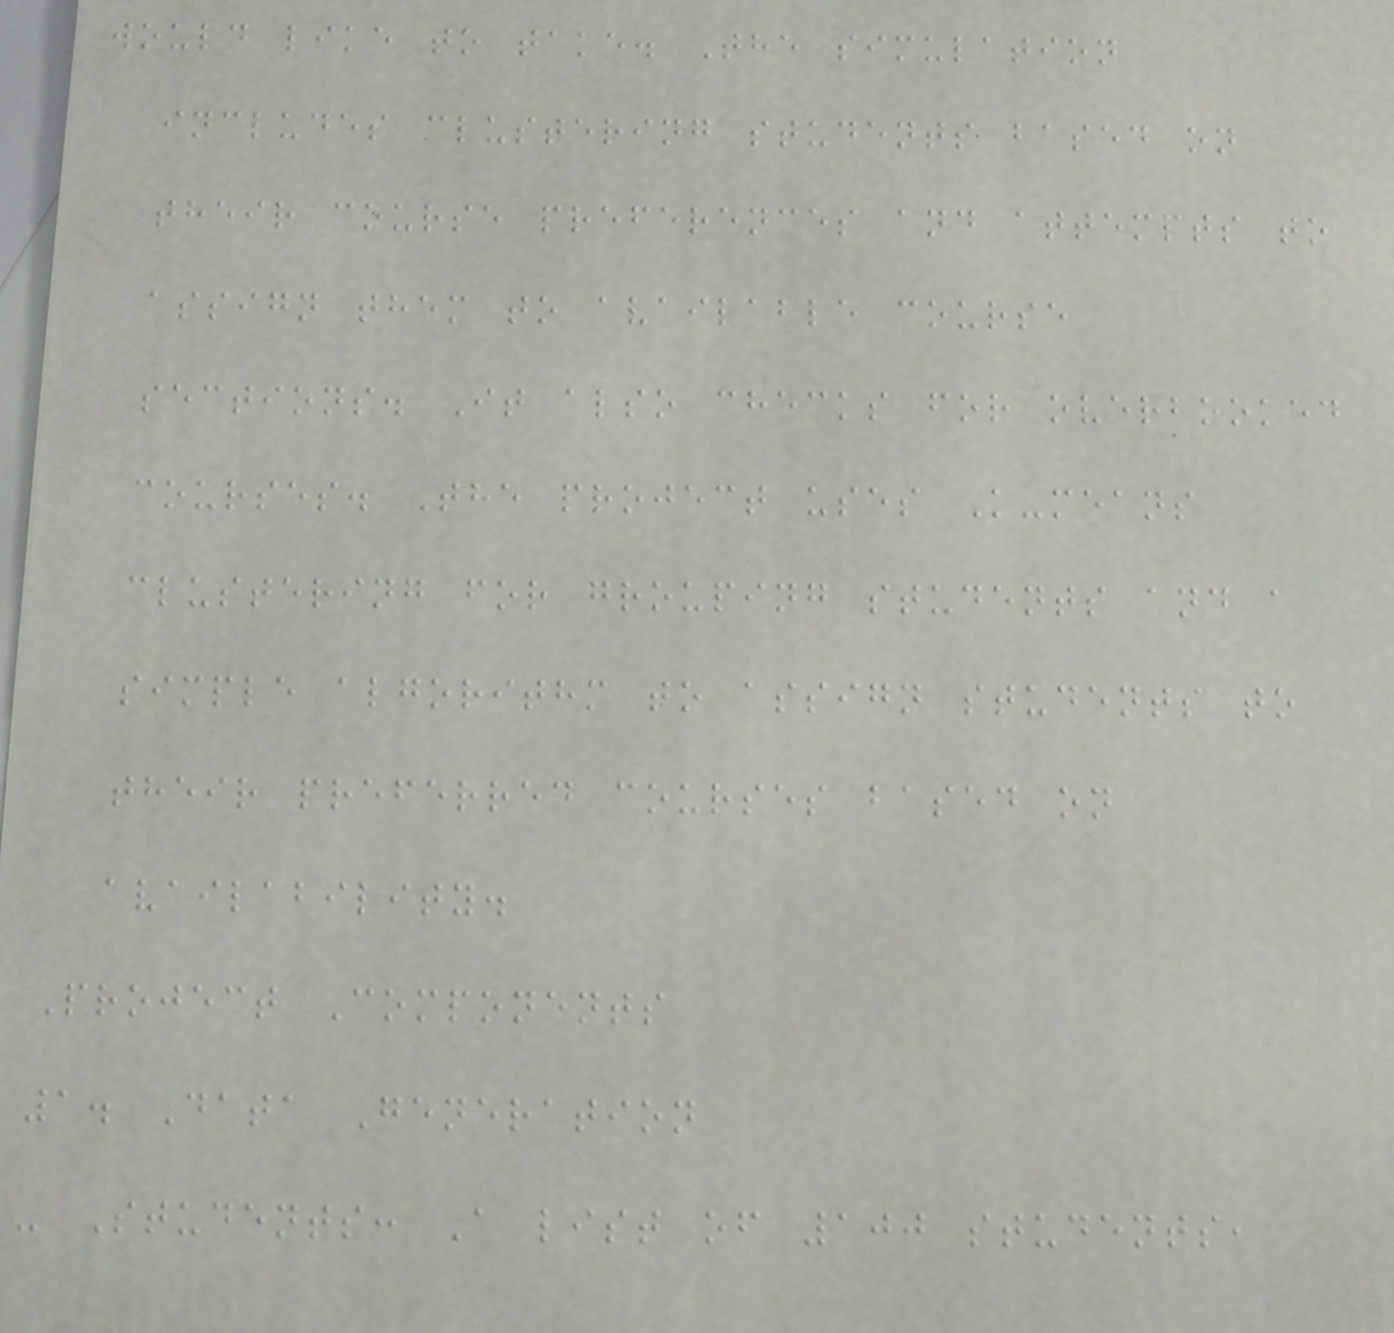would like to take. The simulation
includes clustering students based on
their course preferences and attempts to
assign them to available course
sections. It also checks for overbooked
courses. The project uses K-means
clustering for grouping students and a
simple algorithm to assign students to
their preferred courses based on
availability.
Project Components
1. Data Generation
- Students: A list of 100 students,
